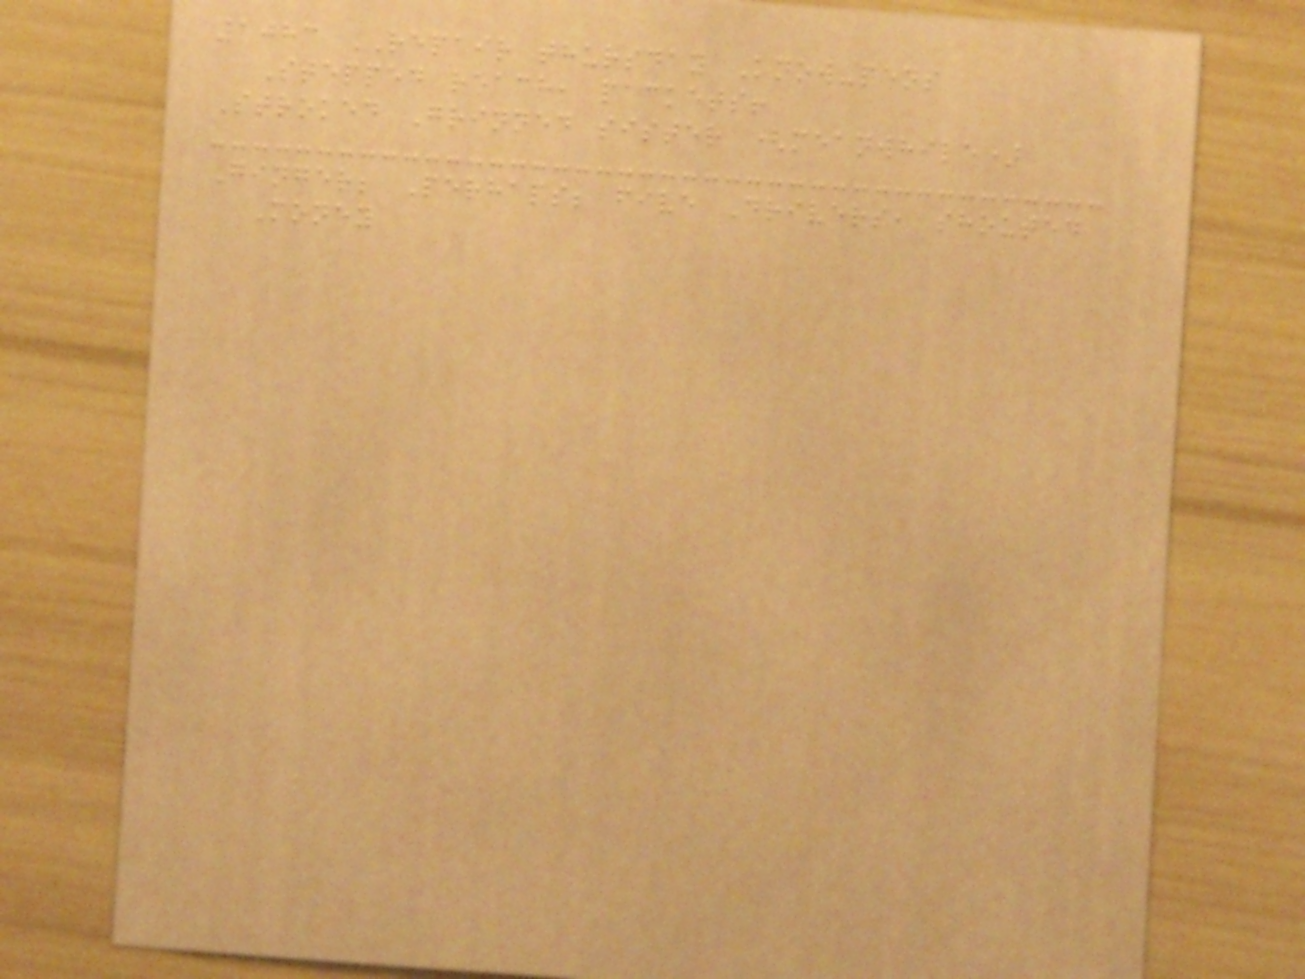1083 REPAIR thursday Know-pens
Stepped reach, packets!
Stroked Grinned sister (meanwhile)
Ginger; Perhaps; five Drivers, shouted
Money
